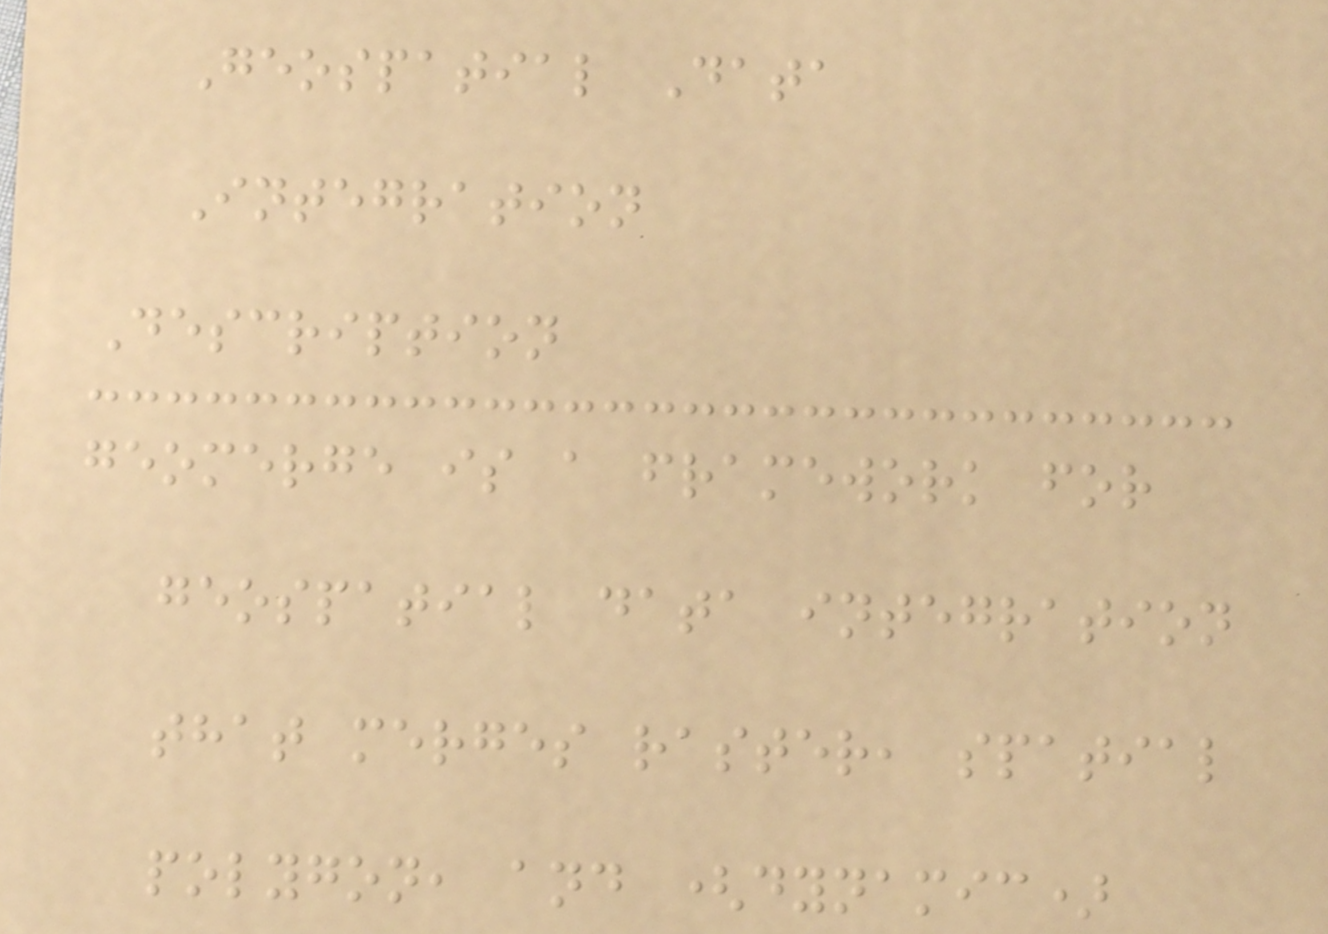Geospatial Data
Integration
Description
geomerge is a framework for
geospatial data integration
that merges raster, spatial
polygon, and (dynamic)
